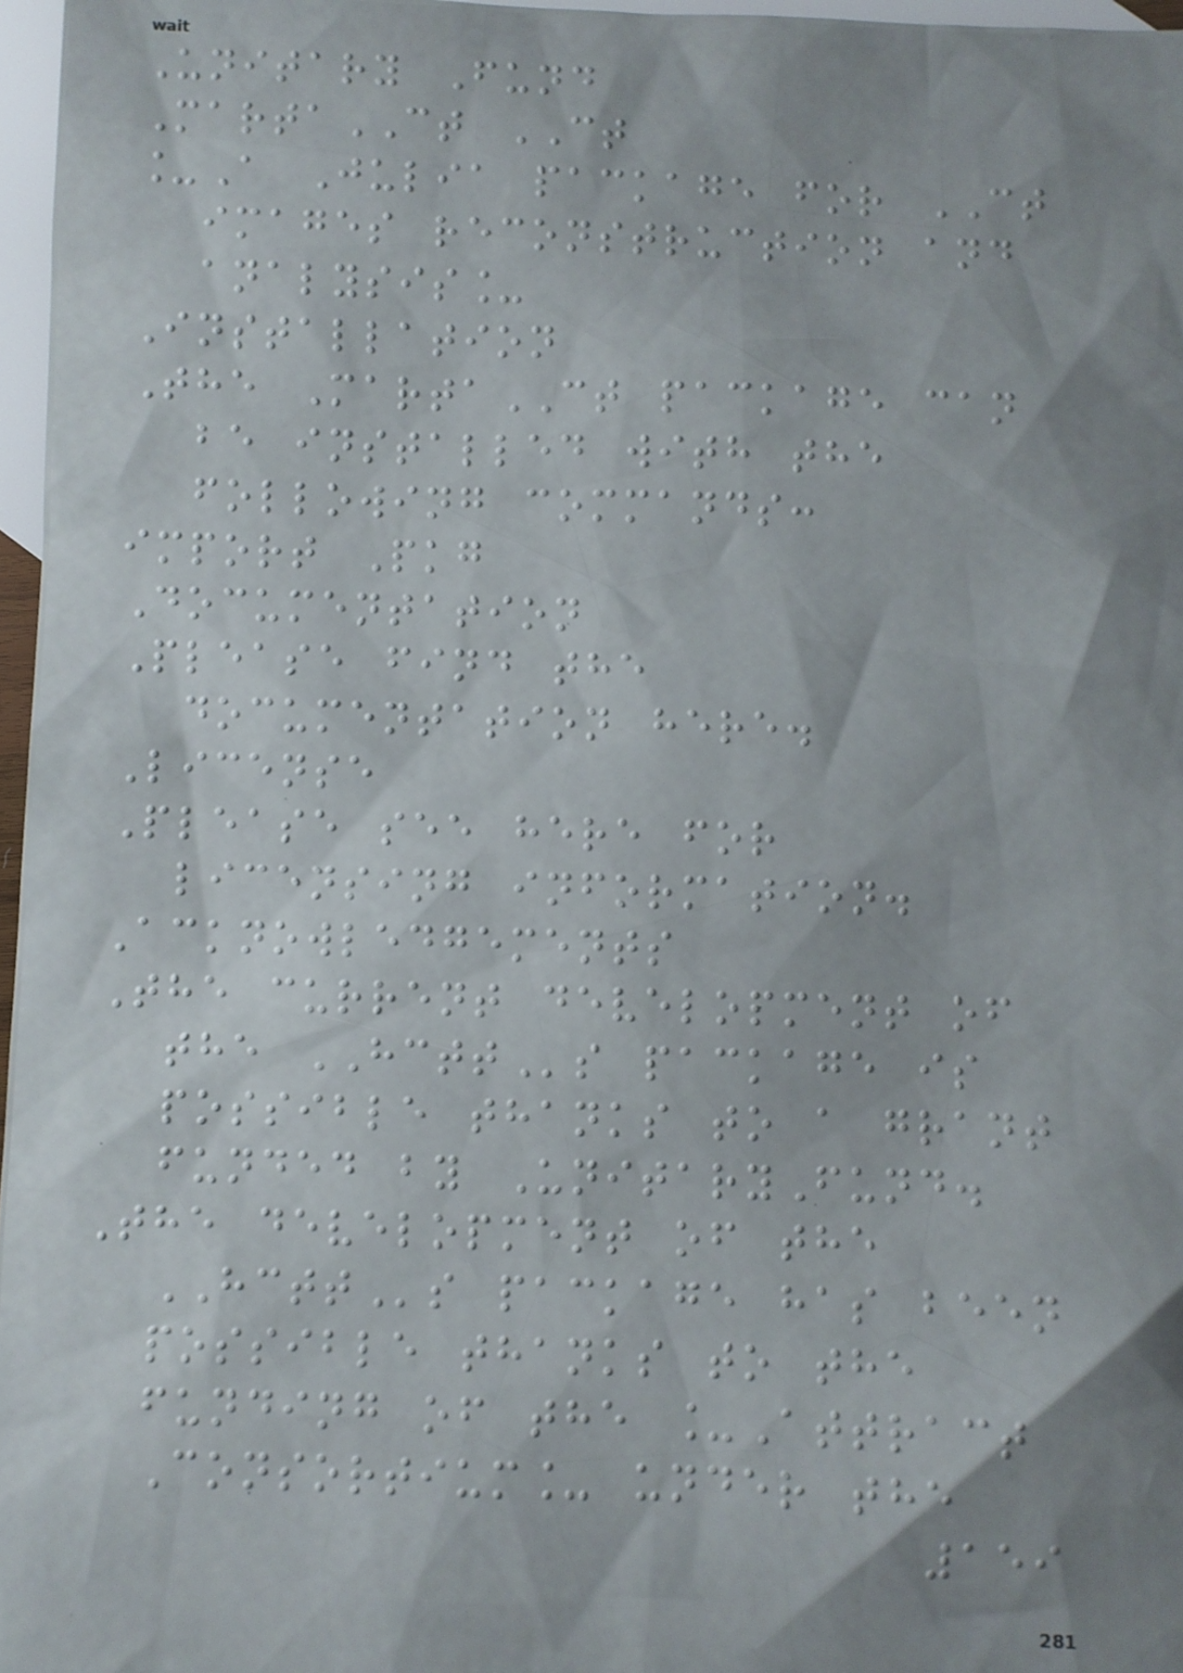Unitary Fund
MartaCT CT
_A Julia package for CT
images reconstruction and
analysis_
Installation
The MartaCT package can
be installed with the
following commands:
import Pkg
Documentation
Please find the
documentation here.
License
Please see here for
licensing information.
Acknowledgements
The current development of
the HCTTs package is
possible thanks to a grant
funded by UnitaryFund.
The development of the
HCTTs package has been
possible thanks to the
funding of the _Attract
Consortium_ under the
159
